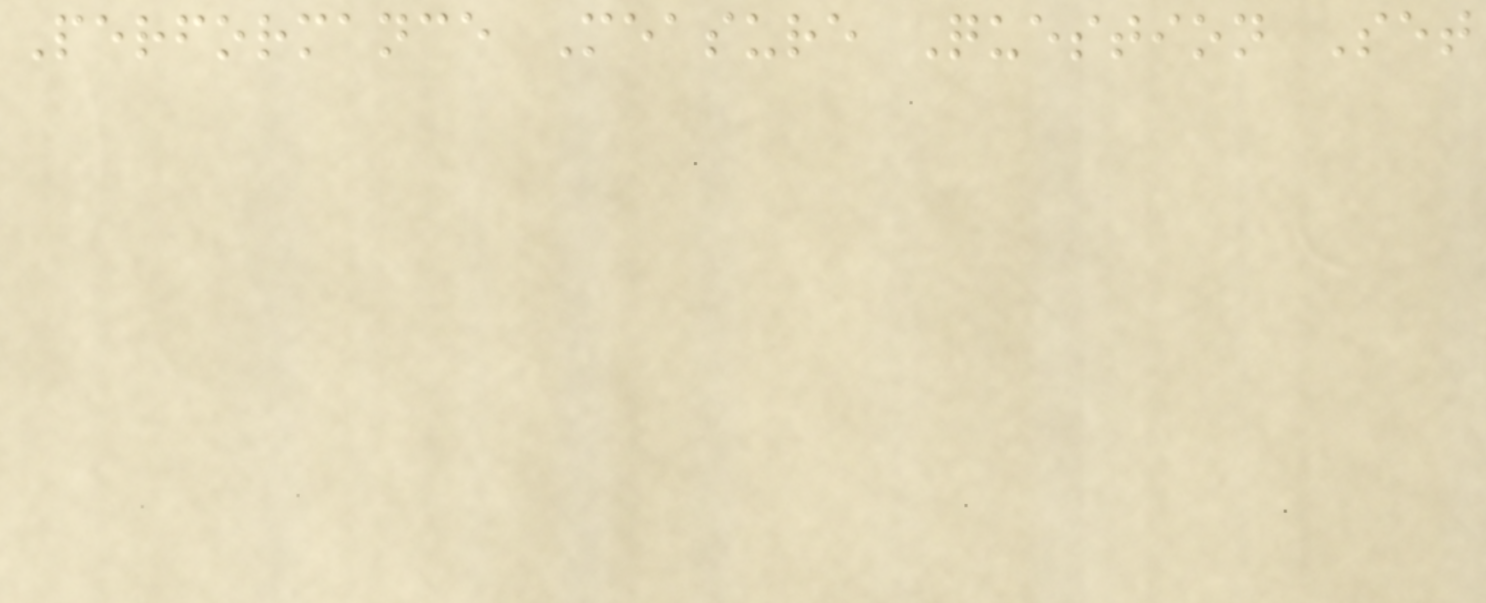Performance Measure Question Set
